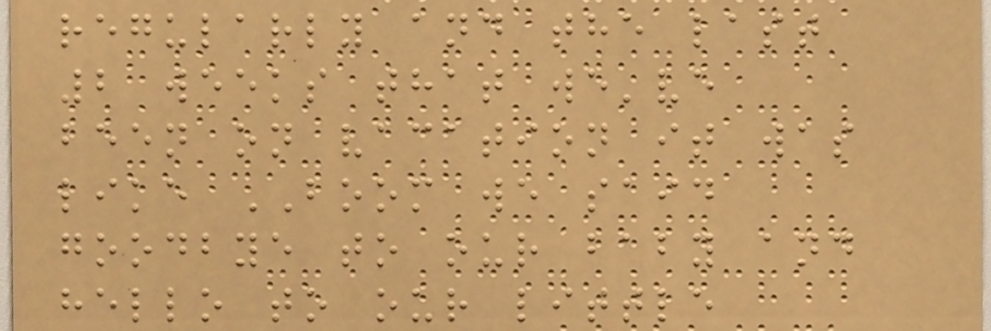regularly and the last
2 weeks that we've
been on vacation it was
like BOOM we said
goodbye to our baby and
hello to our little
